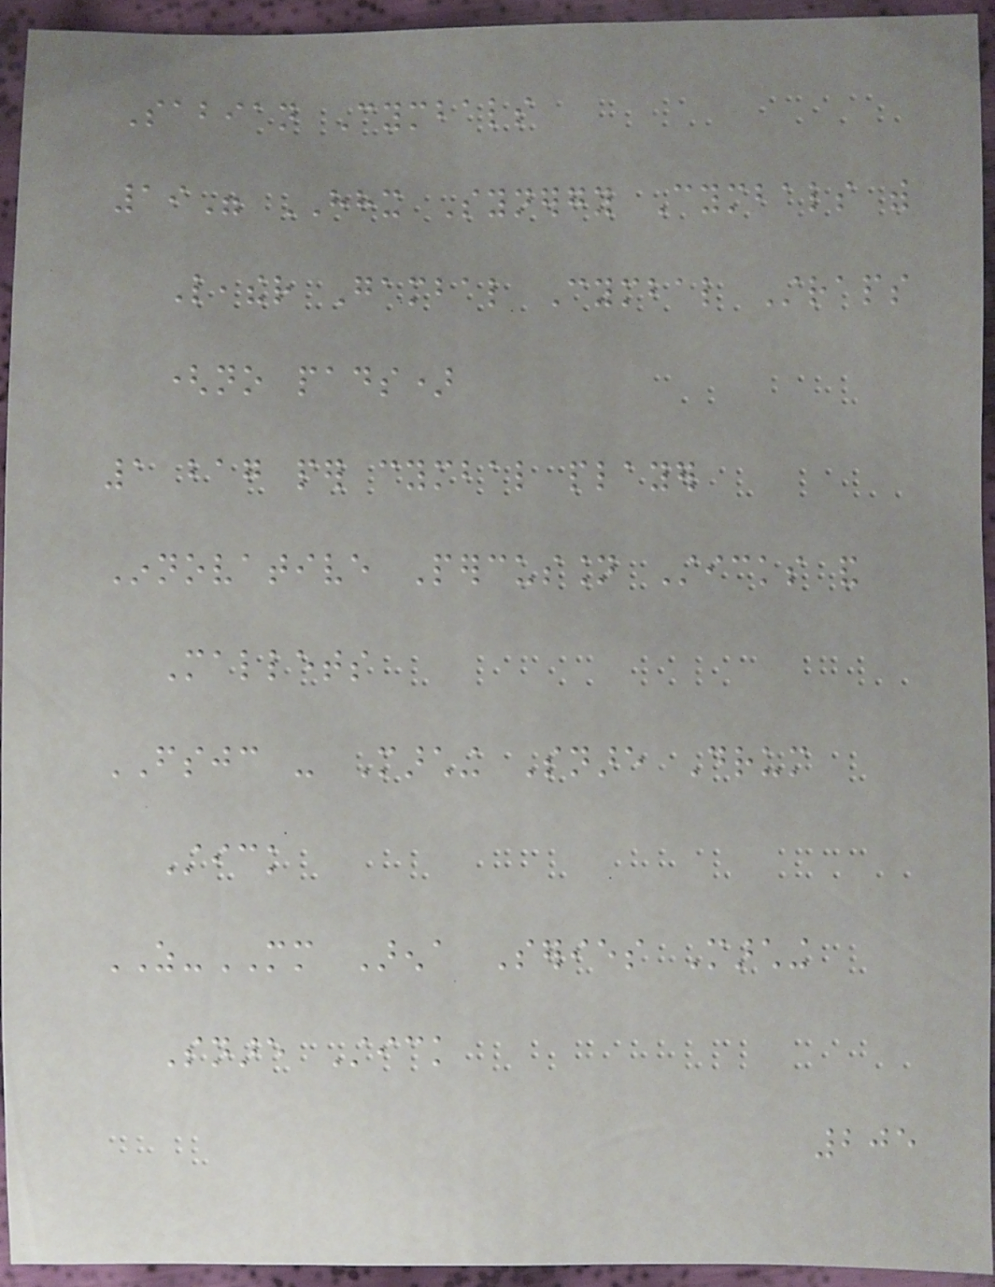Sabian Cymbals
19" HHX Synergy Cymbals with
Leather Gambal Cymbal Straps
(no pads)
1 bag per cymbal player
Innovative Percussion Sticks and
Mallets
FSJC - Marching Snare Drum
Stick
AS-MM Arena Series Marching
Snare Stick
205
